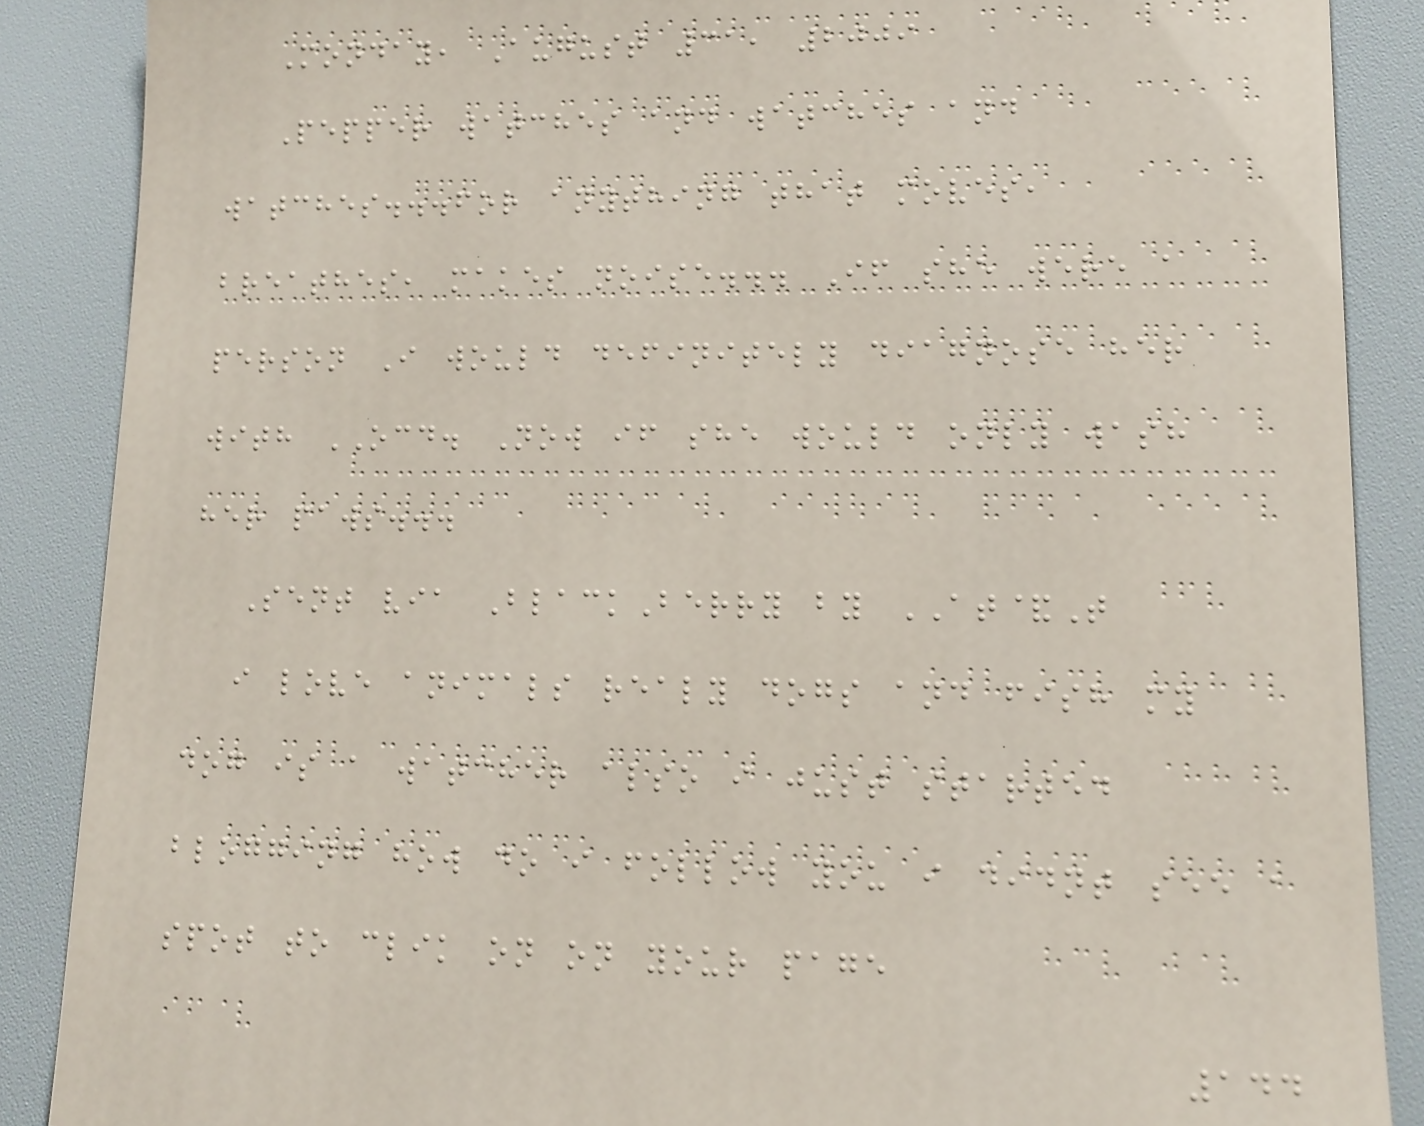Monday, August 31, 2009
Pepper watches and watches and
watches...for anything that moves,
breathes, makes noise... If she were a
person I would definitely diagnose her
with OCD. Now if she would only wash
her paws...
Sent via BlackBerry by AT&T
i love animals realy dogs and fish my
dog is a watcher also i just started
blogging how do i follow you i didnt see a
spot to clik on on your page
144
